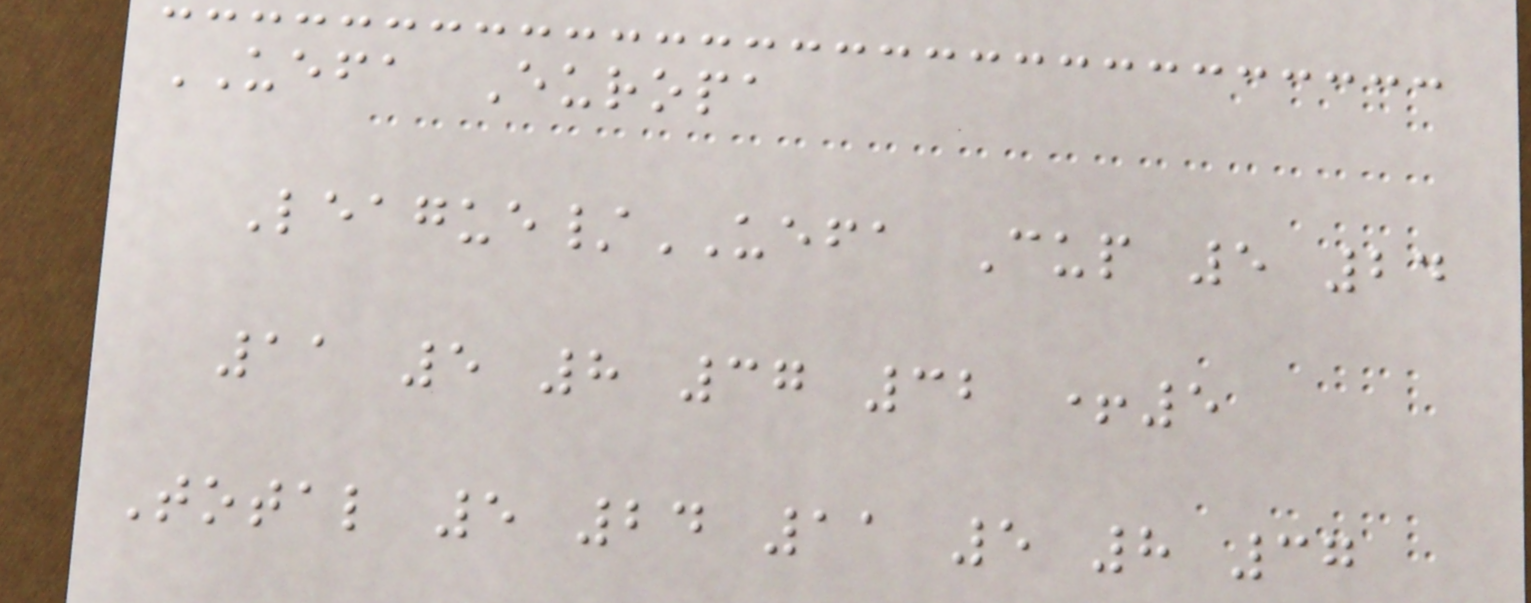UEFA Europa
League/UEFA Cup 5 24
11 5 8 37 32 +5
Total 5 24 11 5 8 37
